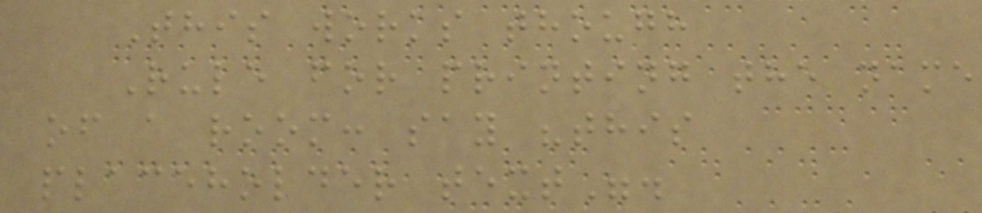This works though
Rule for printing the name
of a room: say "this
placeholder text".
